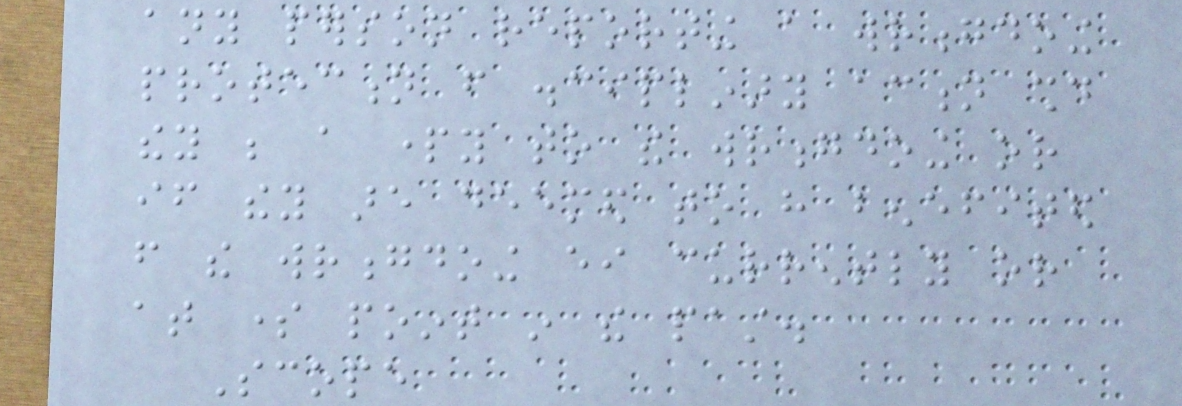any person reporting a wrongdoing
protection from disciplinary action should
they be a party to the wrongdoing or
if they are deemed to have benefited
from the wrongdoing either currently or
at some point in the past.
Scope
